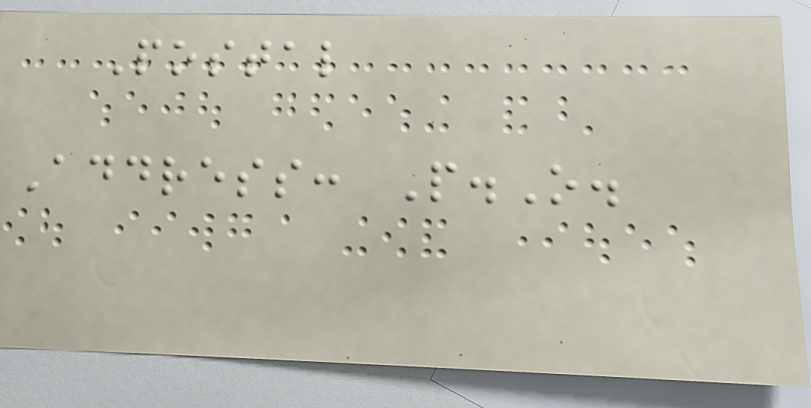Postal
Address: P.O.
